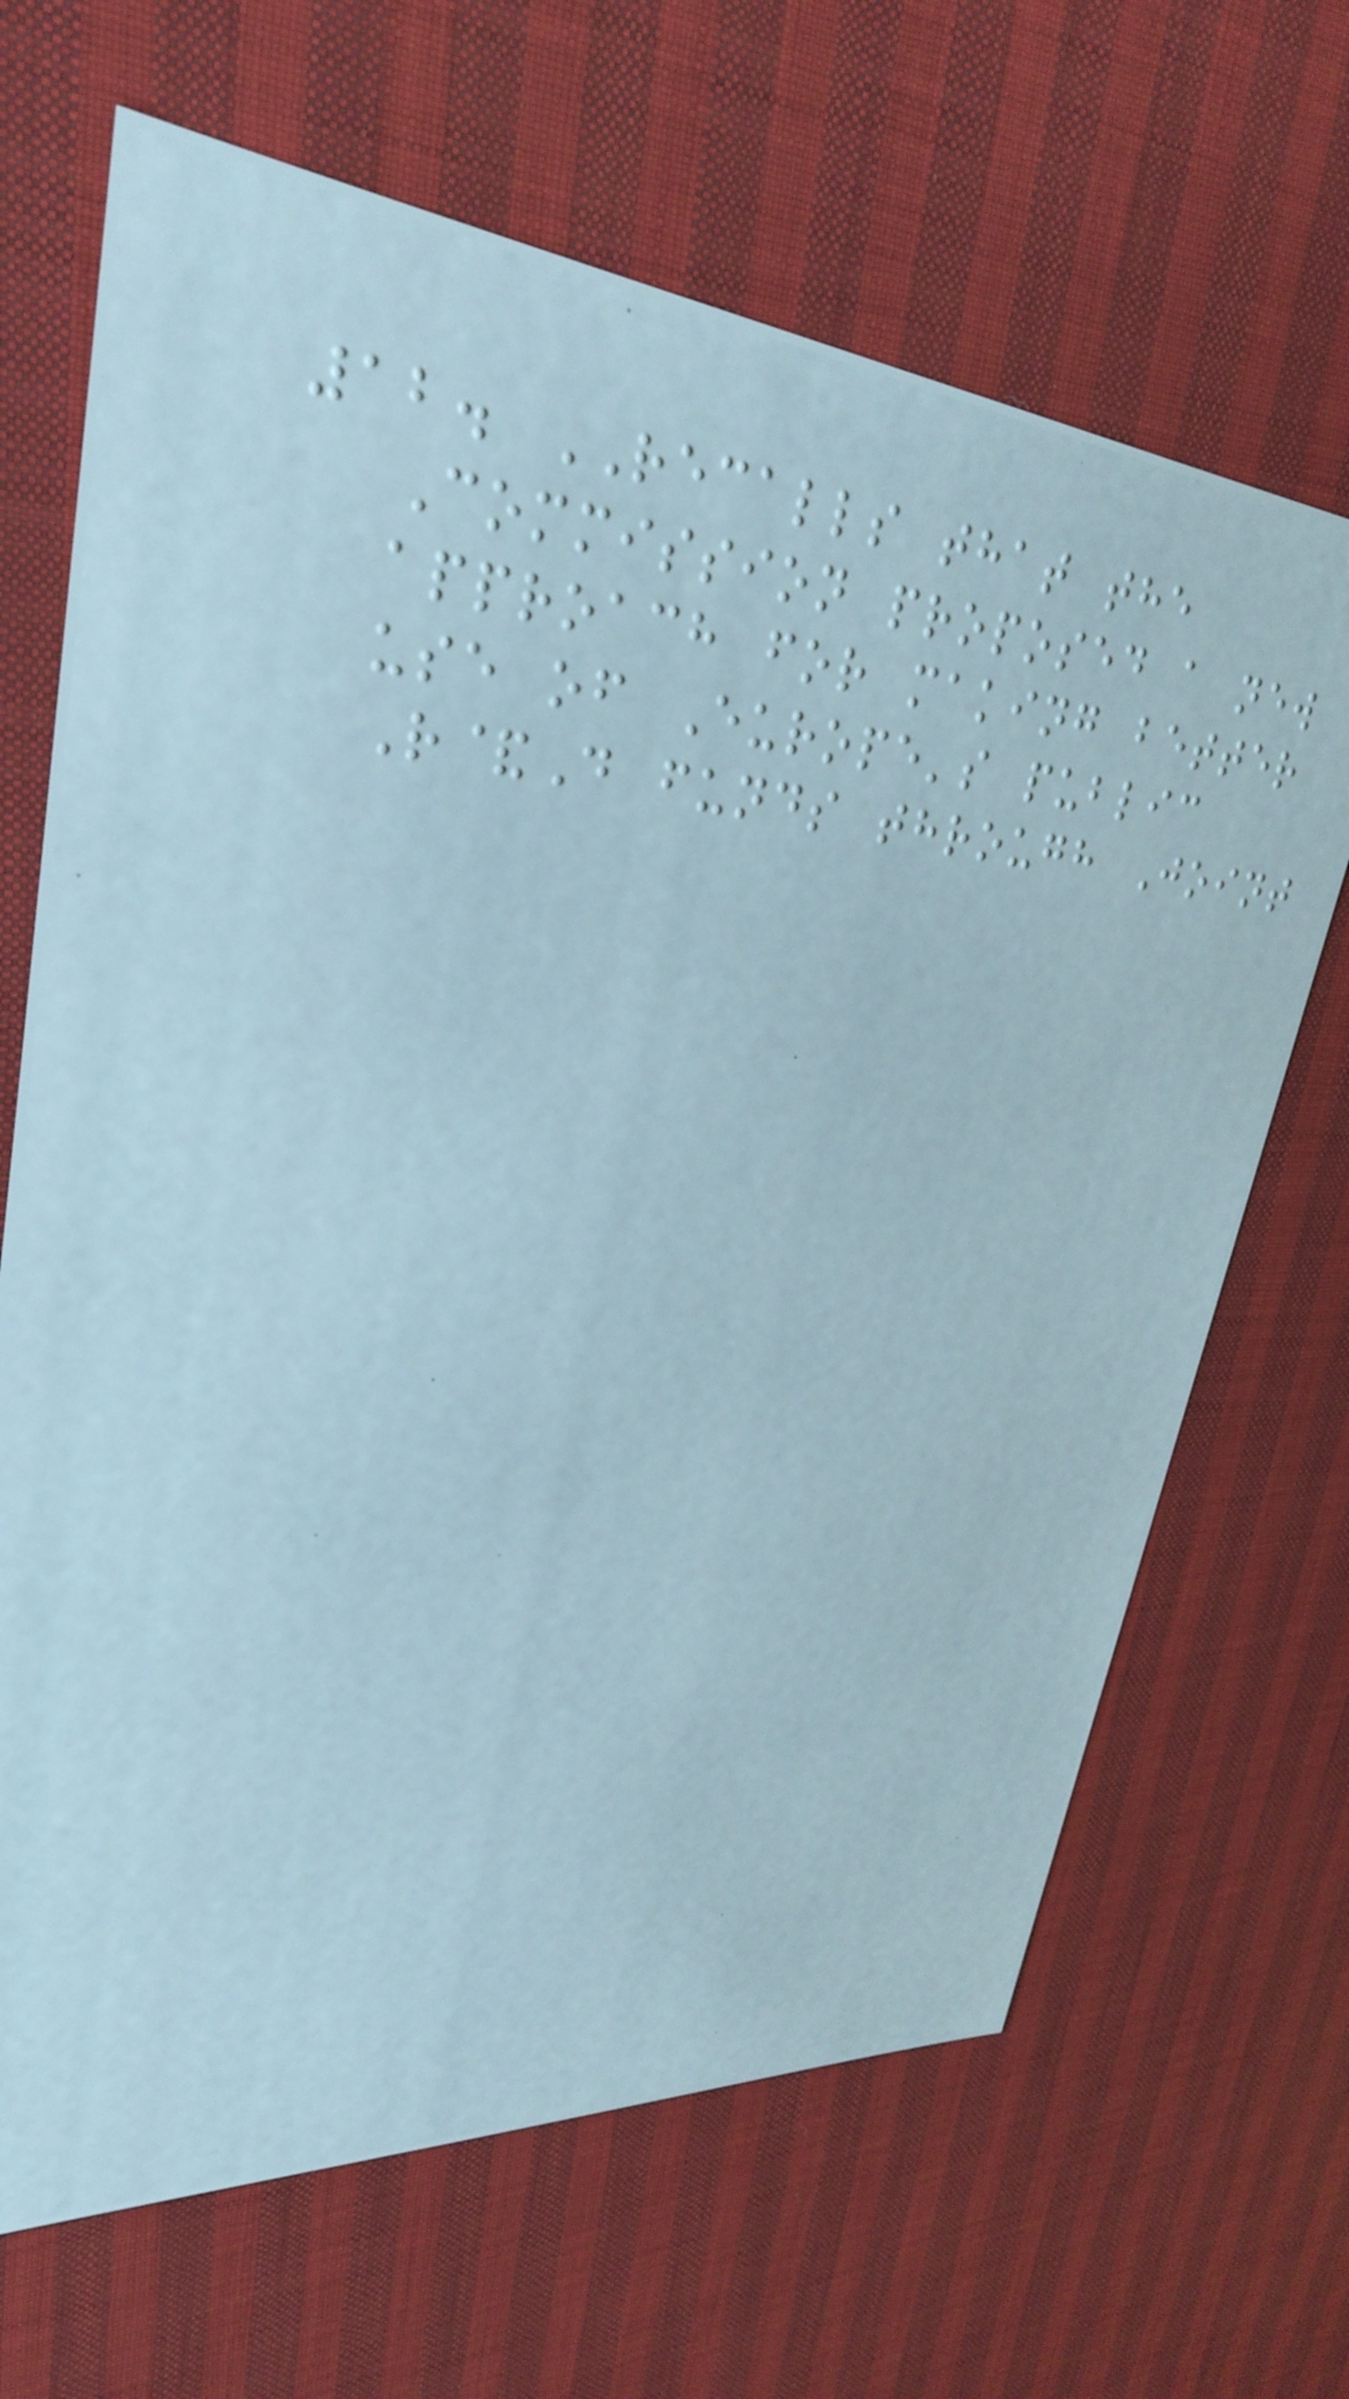12. RECALLS that the
Commission proposed a new
approach for making better
use of Europe's public
R&D funds through Joint
